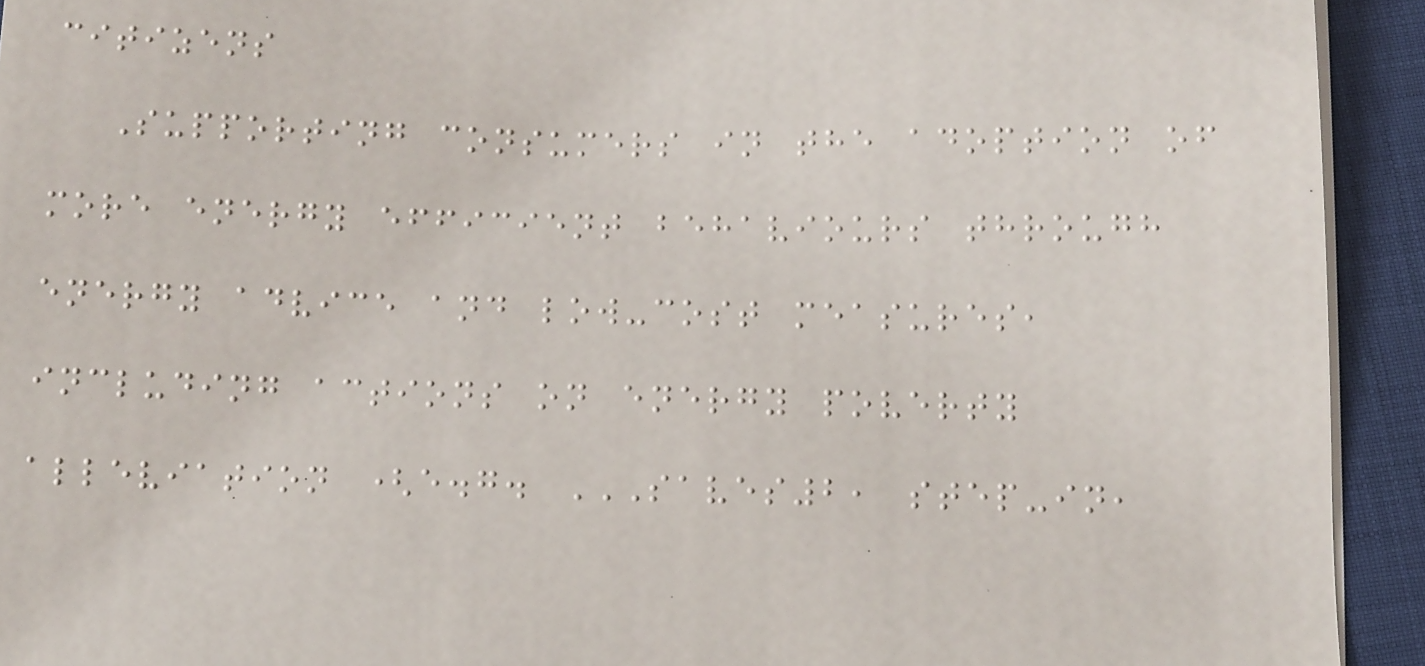citizens
Supporting consumers in the adoption of
more energy efficient behaviours through
energy advice and low-cost measures,
including actions on energy poverty
alleviation (e.g. SAVES2, STEP-IN,
